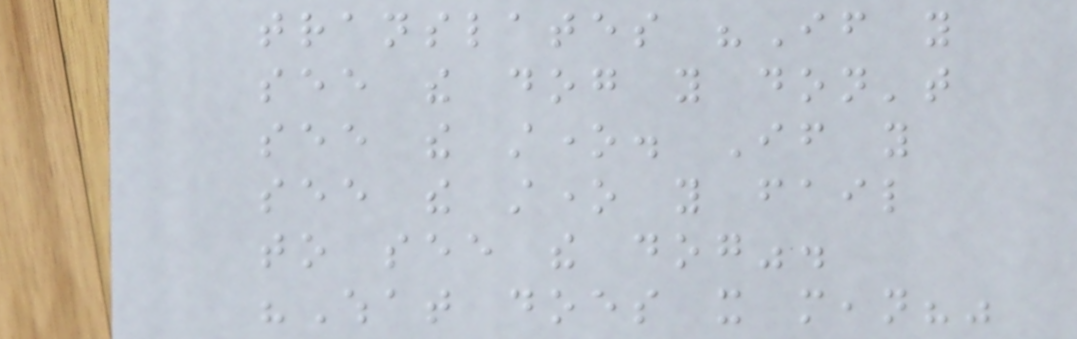translates "If you
see the dog you don't
see the stone. If you
see the stone you fail
to see the dog".
"What does it mean?"
